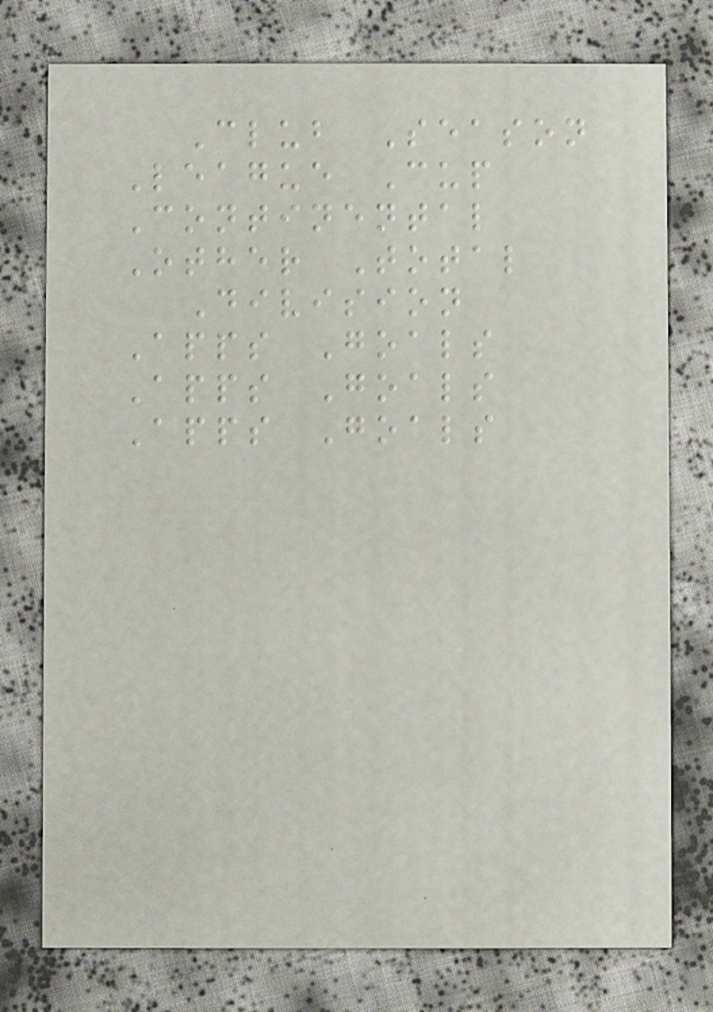Club Season
League Cup
Continental
Other Total
Division
Apps Goals
Apps Goals
Apps Goals
